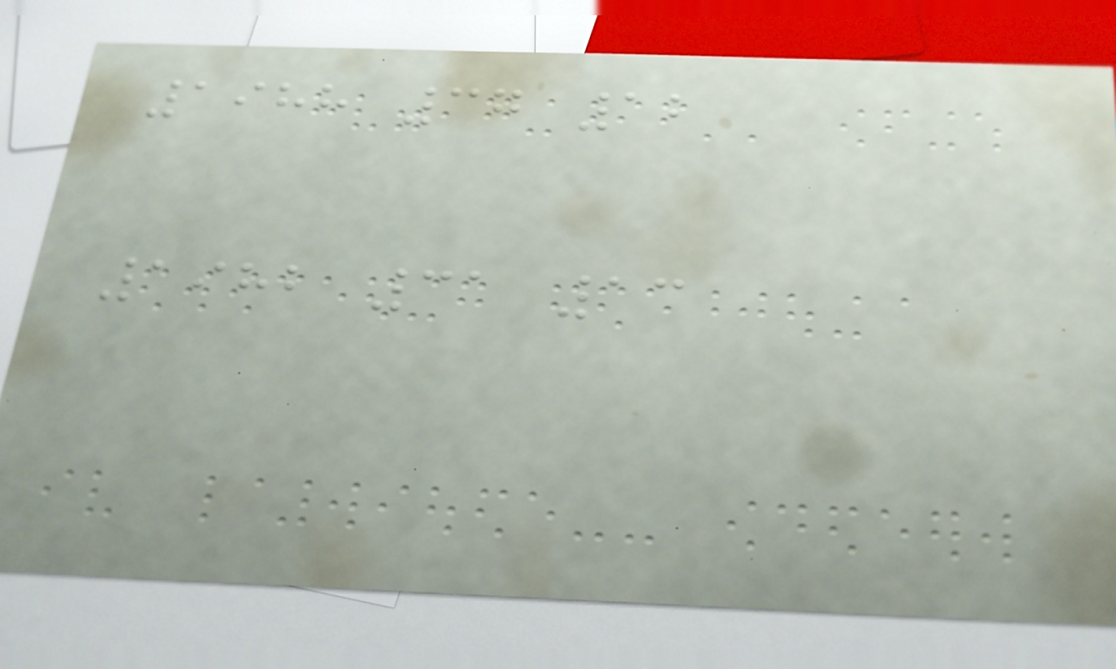1988 37 12
1982 31 13
